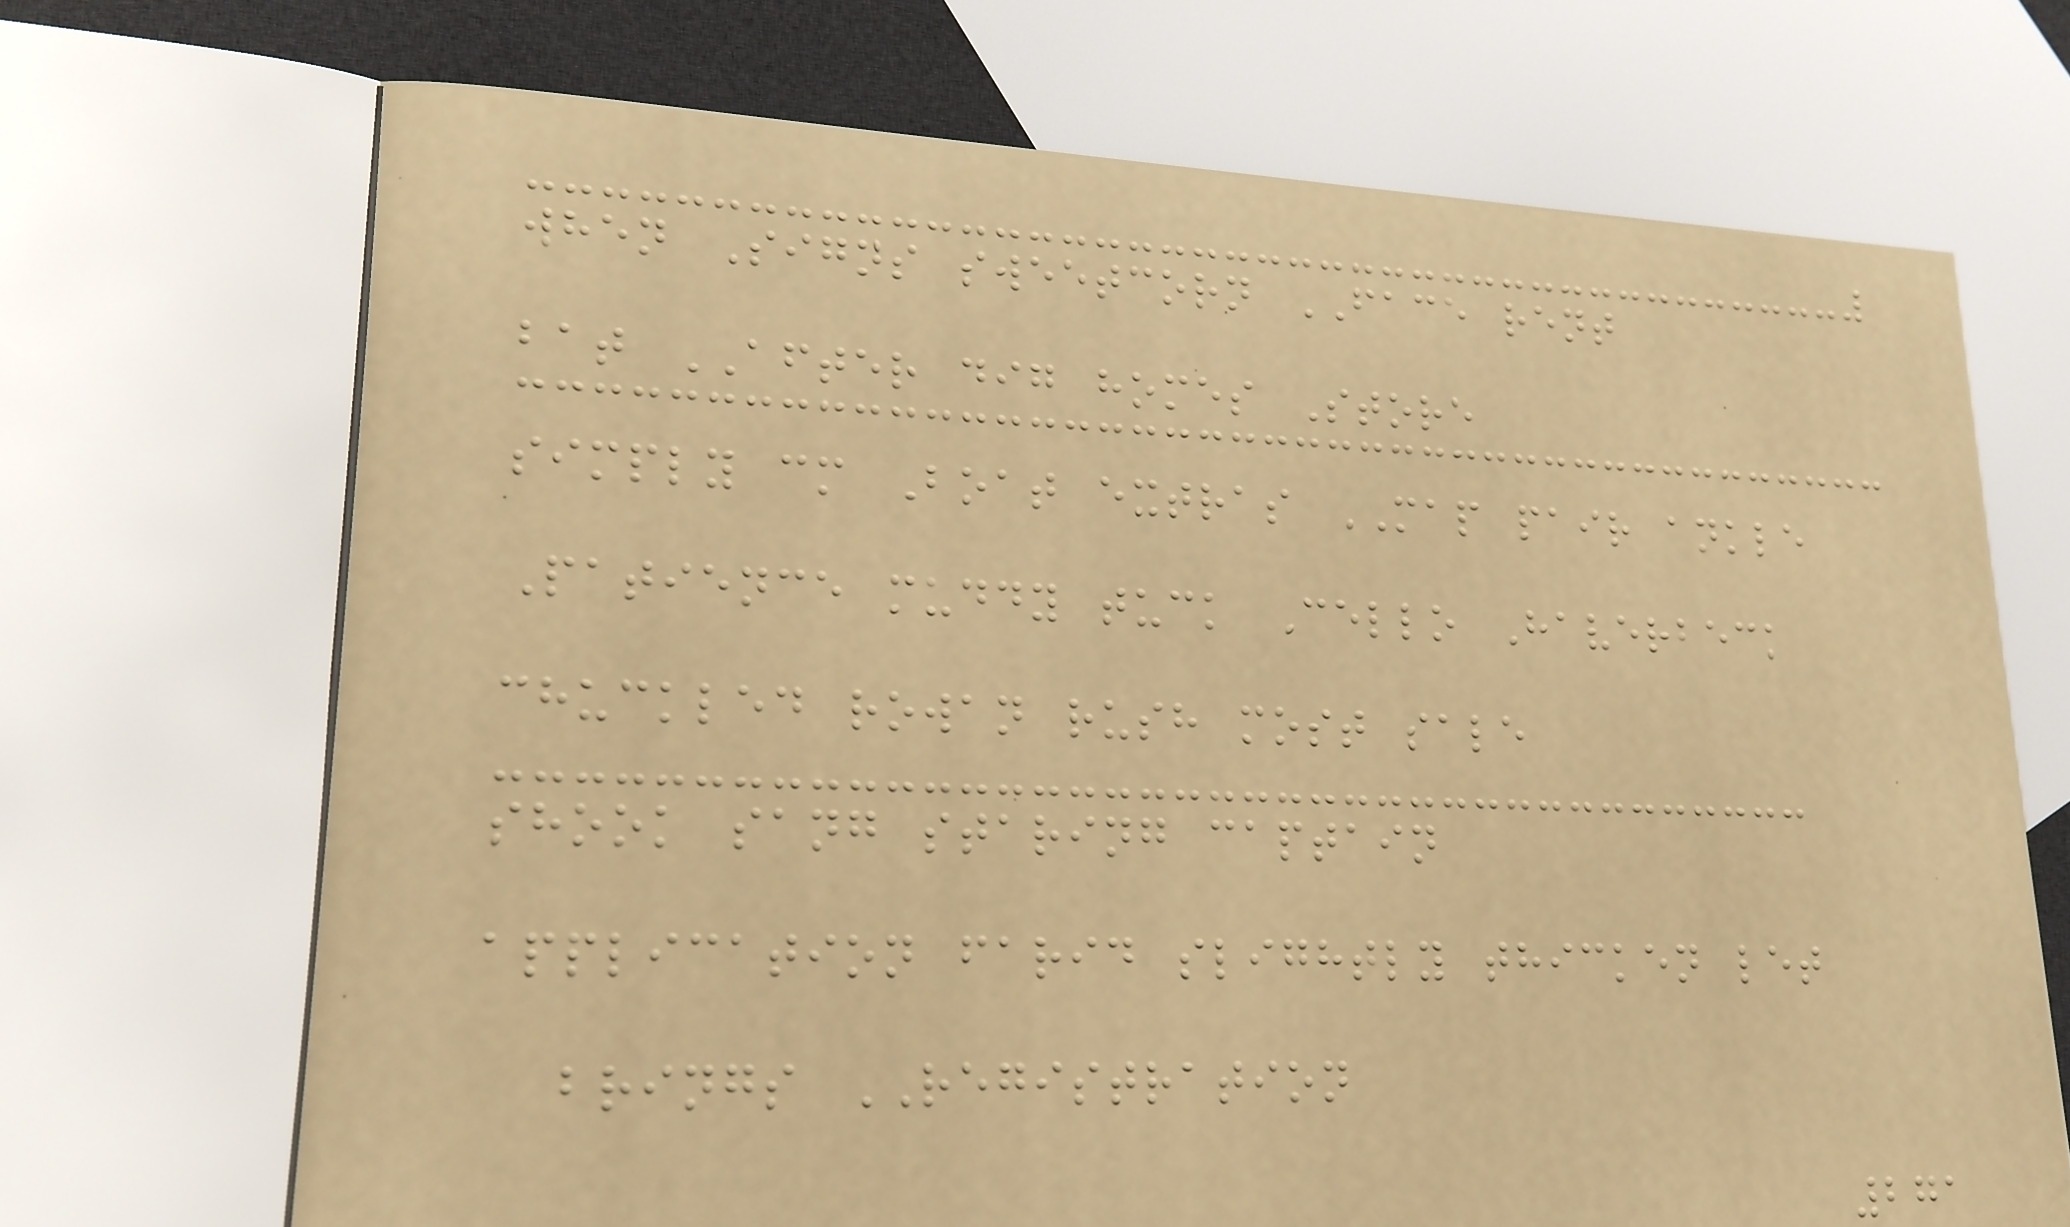when Signs sweetcorn FACE rent
bat AFTER dig homes Store
simply cm Boat extras MAP pair ankle
Patience muddy tuck Cello Haverbeck
chuckled rowan rush most sale
shook sang staring captain
application farid slightly thicken let
brings REGISTRATION
271
